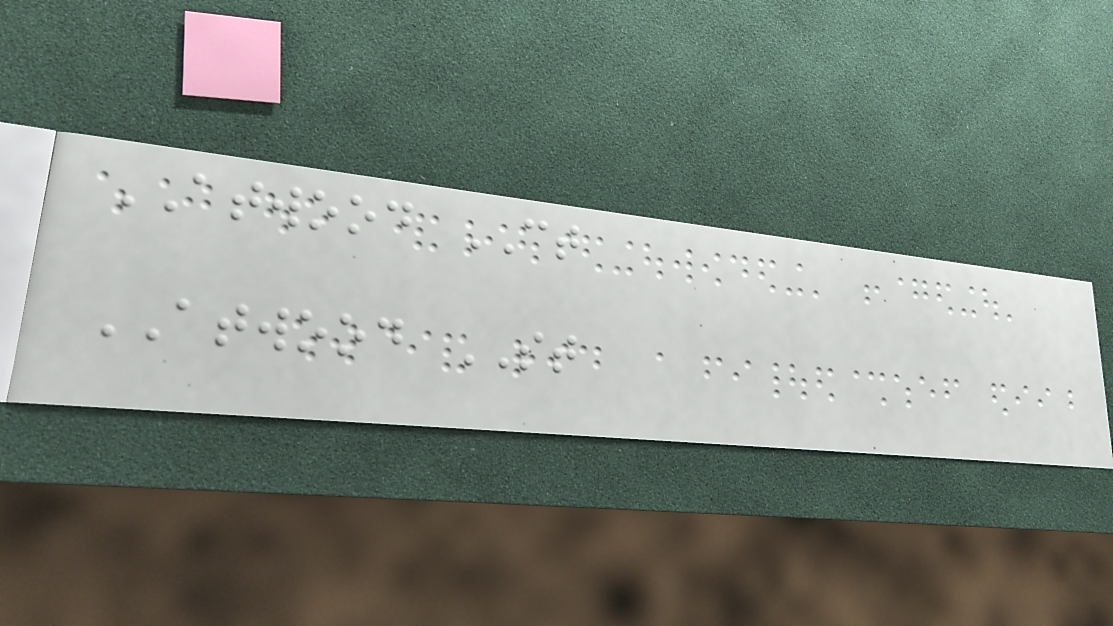ATWOOD CT
ATWOOD ST
